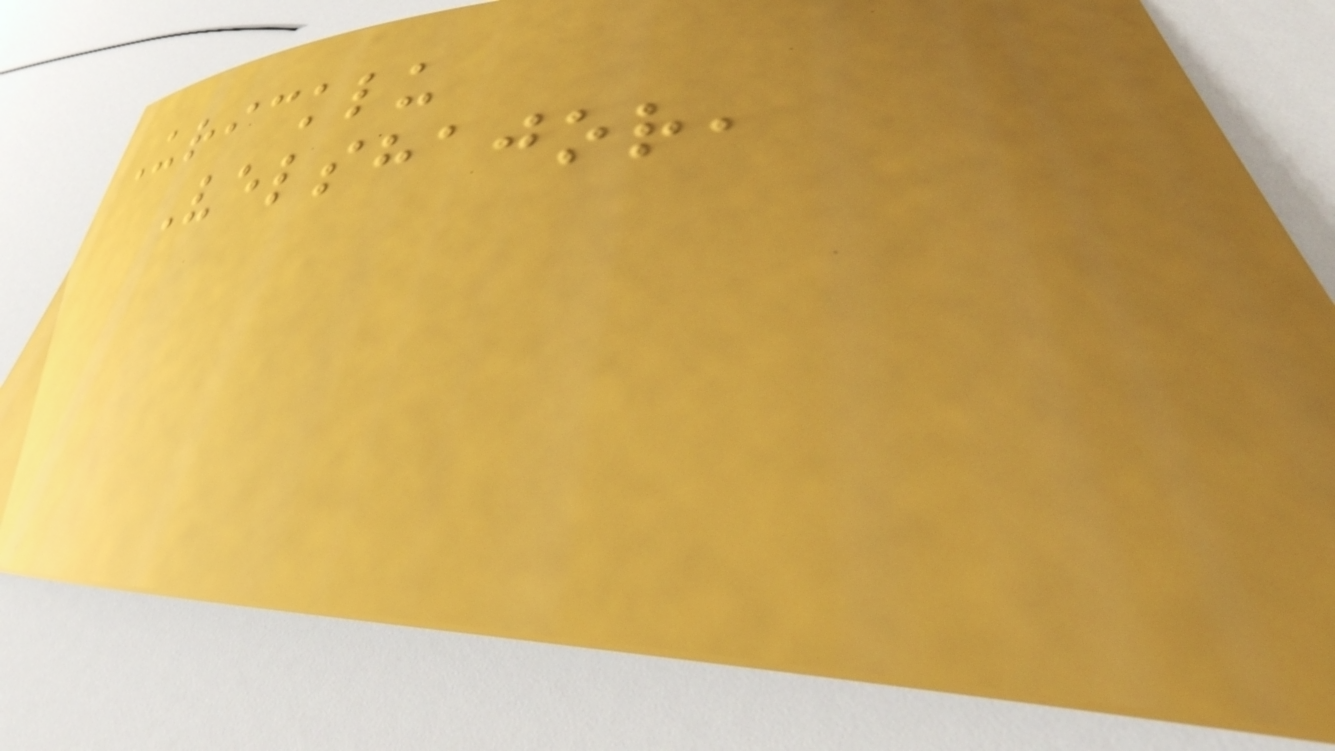Uricklu
Velshajor,
